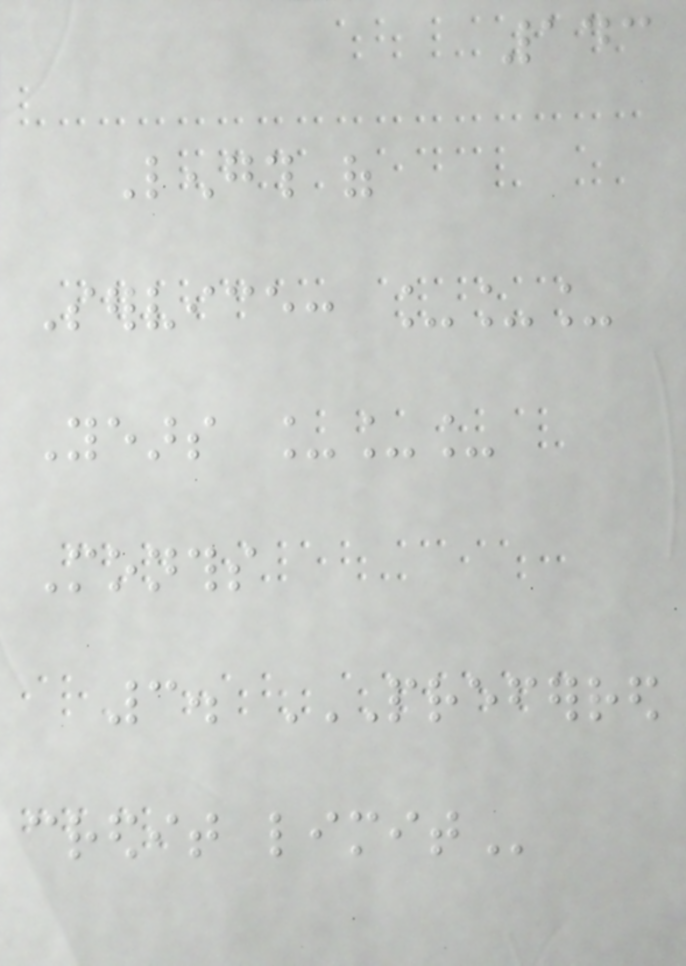143
Length of
Service: ___
Years ___
Months
3. PREFERRED
CREDIT LIMIT
